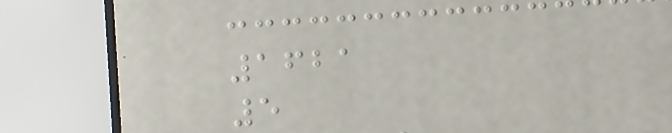1621
5
